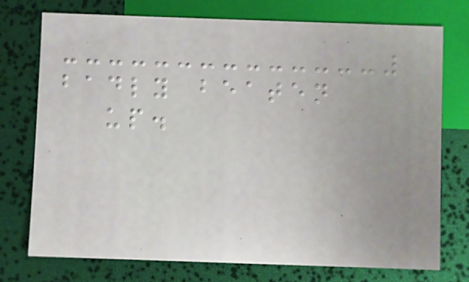badly beaten
up.
